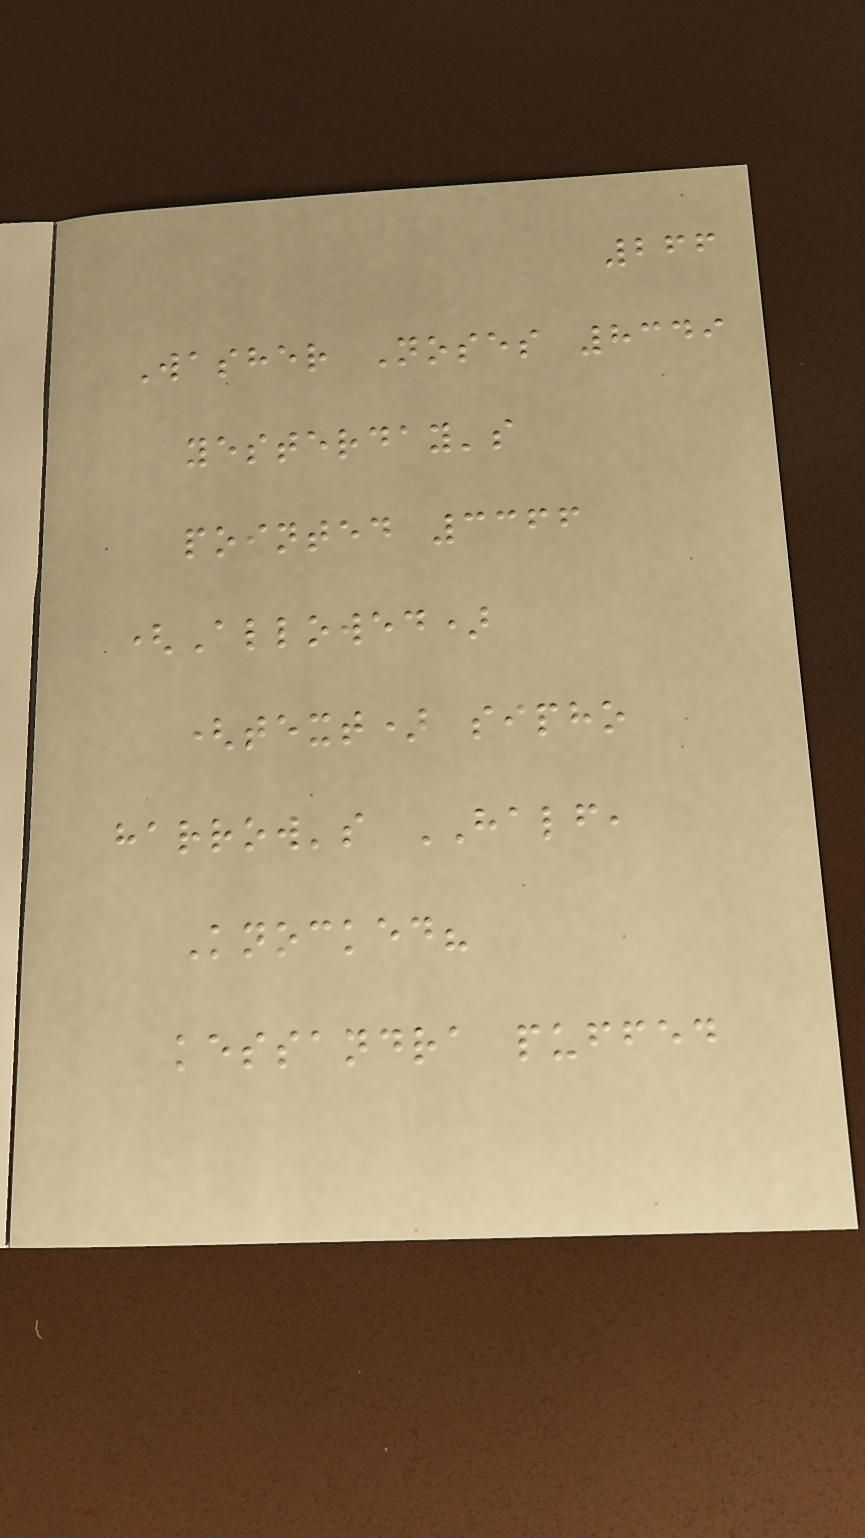266
Washer Noses 8349
yesterday's
pointed 3366
(Allowed)
(text) sipho
harrow's HALF,
Knocked?
kessandra puffed
